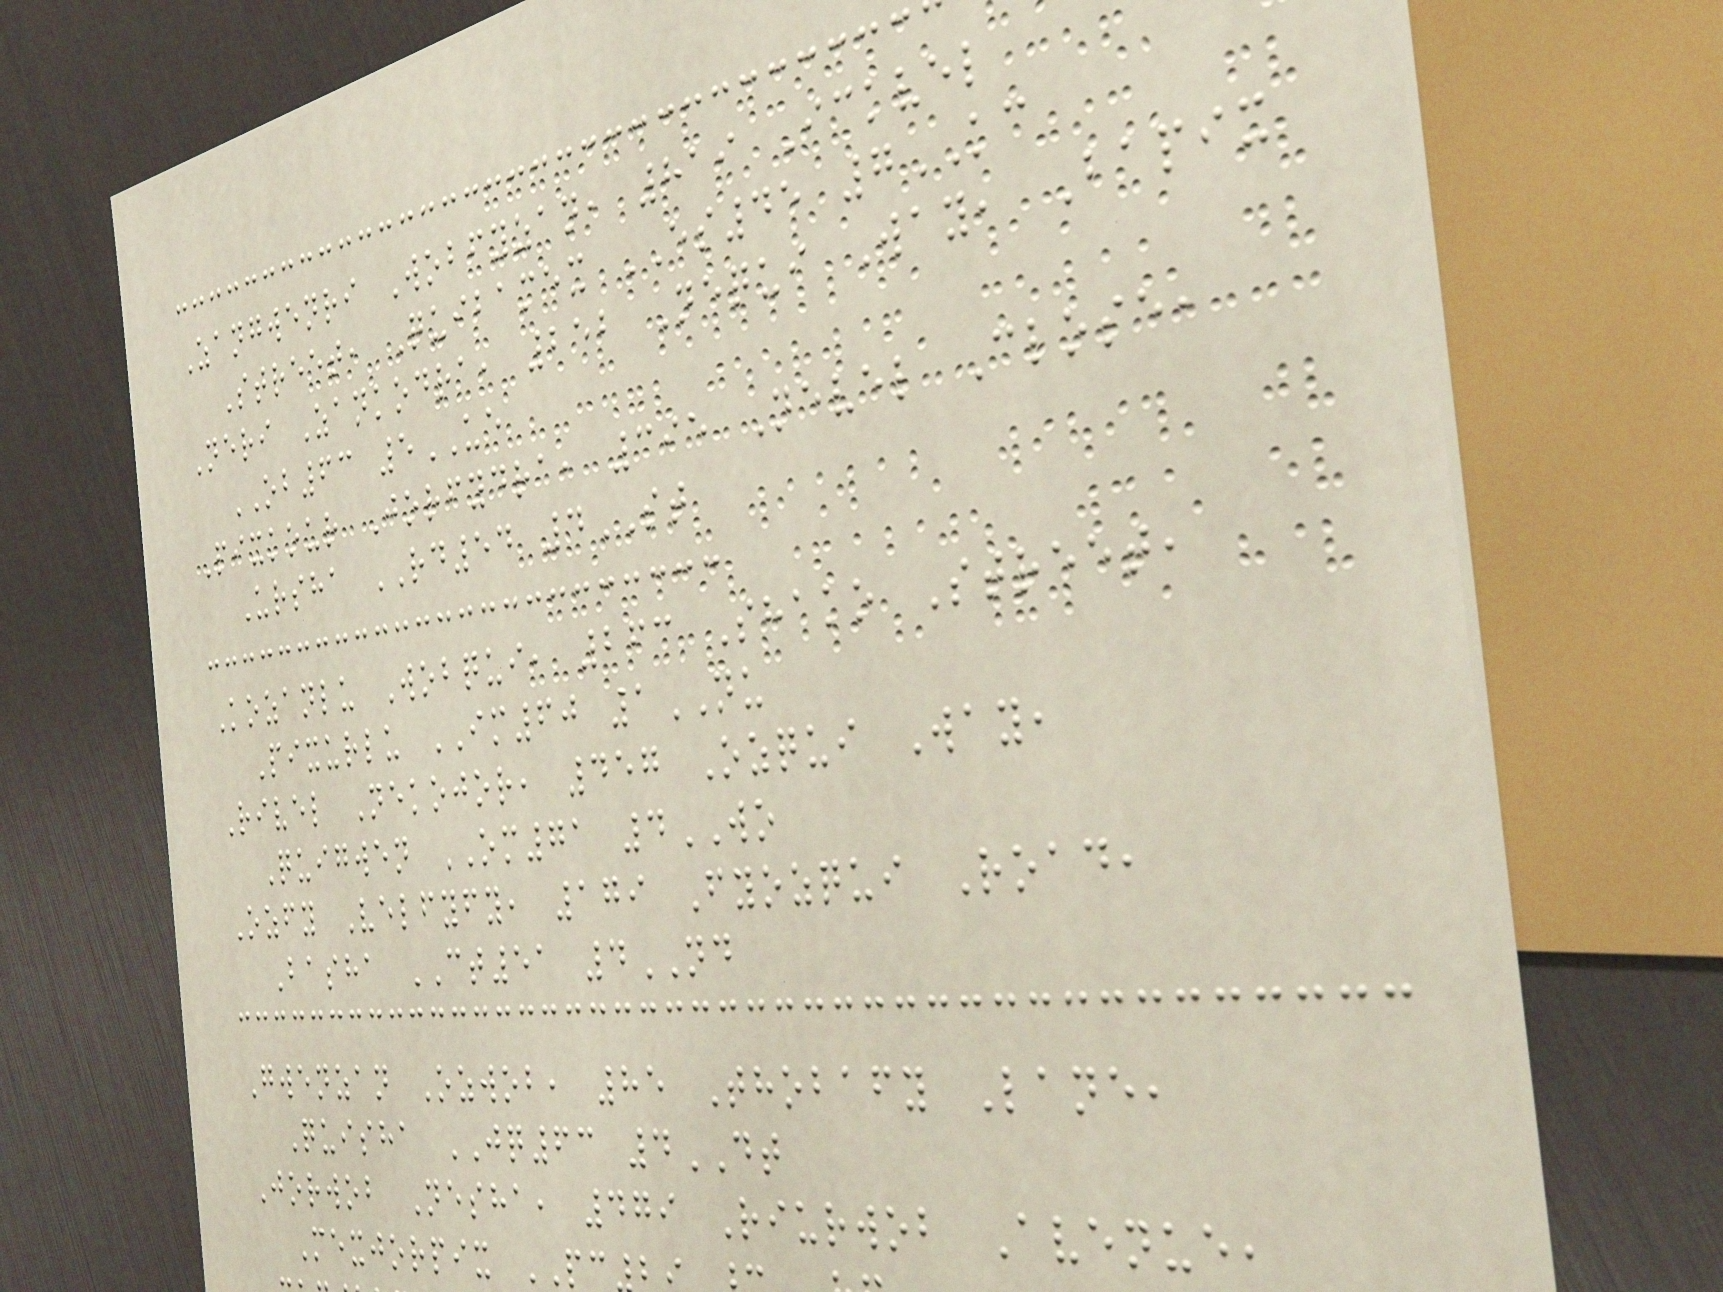Zangwenri Wobfyzan, 819 Ickvel
Street, Quibamex ES45 7KC
Neri Zankodra, 252 Nequi Way, Bapix
OB63 5UE
Pixkour Jorfydra, 395 Nevel Close,
Ursha RD54 4ST
Kozanlu Wobqui, 263 Shako Street,
Pixurlu IM60 1NU
Rivel Nekojor, 457 Ozqui Way,
Quigwen OM71 4WO
Ozfy Velfyfy, 179 Fyozqui Road,
Basha CT51 4ND
Gwenzan Ozwob, 85 Thobafy Lane,
Quisha JQ63 4DT
Jorwob Nesha, 479 Riurwob Avenue,
Mexjorpix PC
